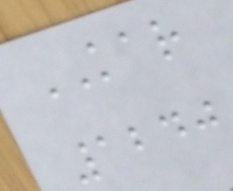KAR
1240
